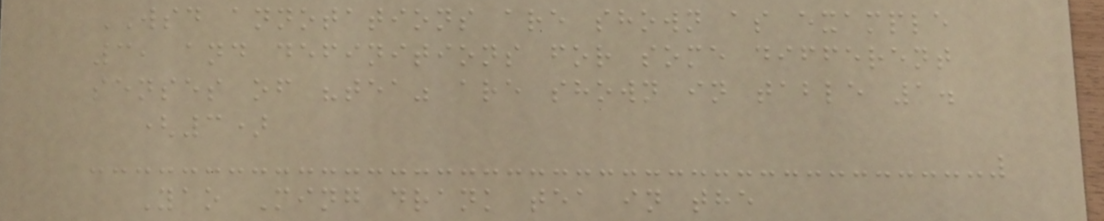WSD annotations are shown as example
3, and definitions for some different
senses of "tea" are shown in table 1.
(3)
Yao Ming drank tea in the
